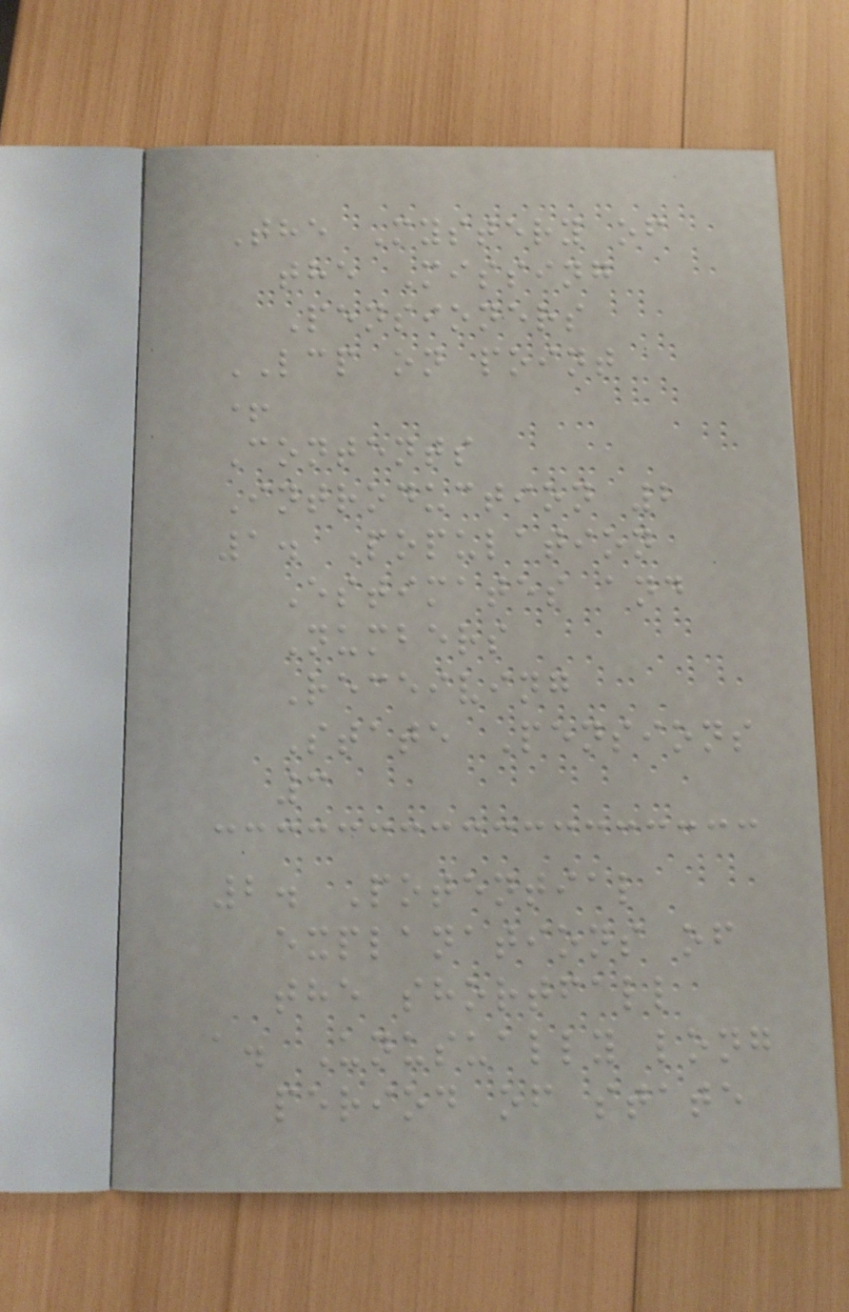The Mystery of
the Missing
Pensioners
LCP on point
+
Contents
Introduction 2
1. Population
Estimates and
Numbers
Receiving
State Pensions
3
2. Potential
explanations of
the shortfall
a. Unusually long
period of state
